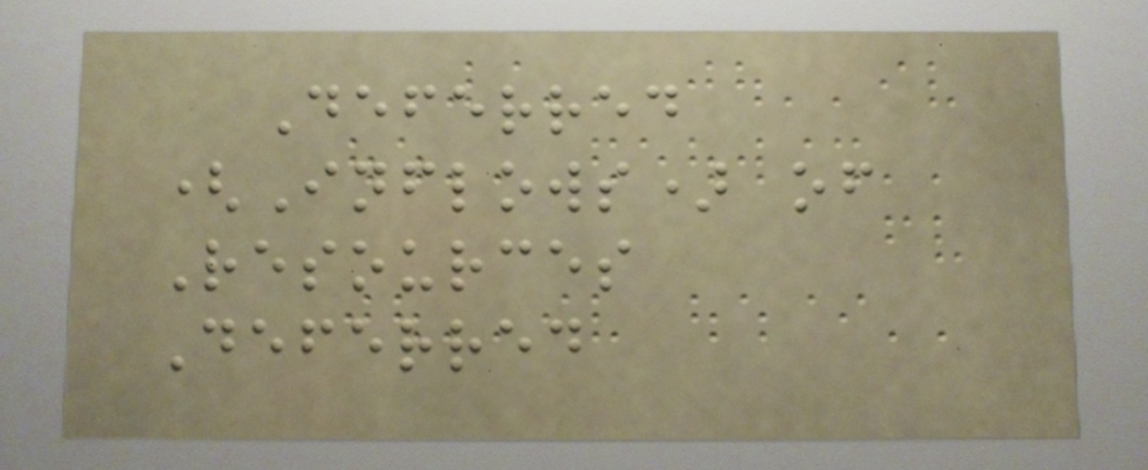Deferred
(Inflows) of
Resources
Deferred
